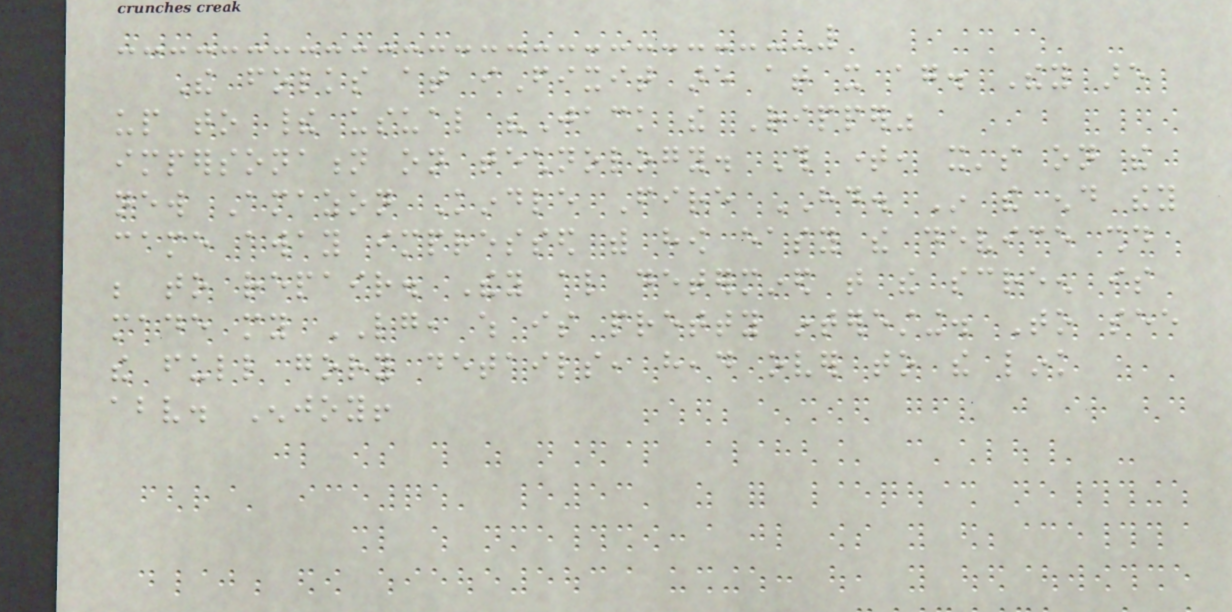The folks at iFixit are at it again. They are
up to their usual "Jack the Ripper"
impersonation on technology. This time, it's on the
new Amazon Kindle Fire HD. In the end they
came away impressed with how easy the device should
be to repair. They also determined that the screen is
made my LG, which is pretty interesting. To see
the full gory details, head over to the link
above. Enjoy!
